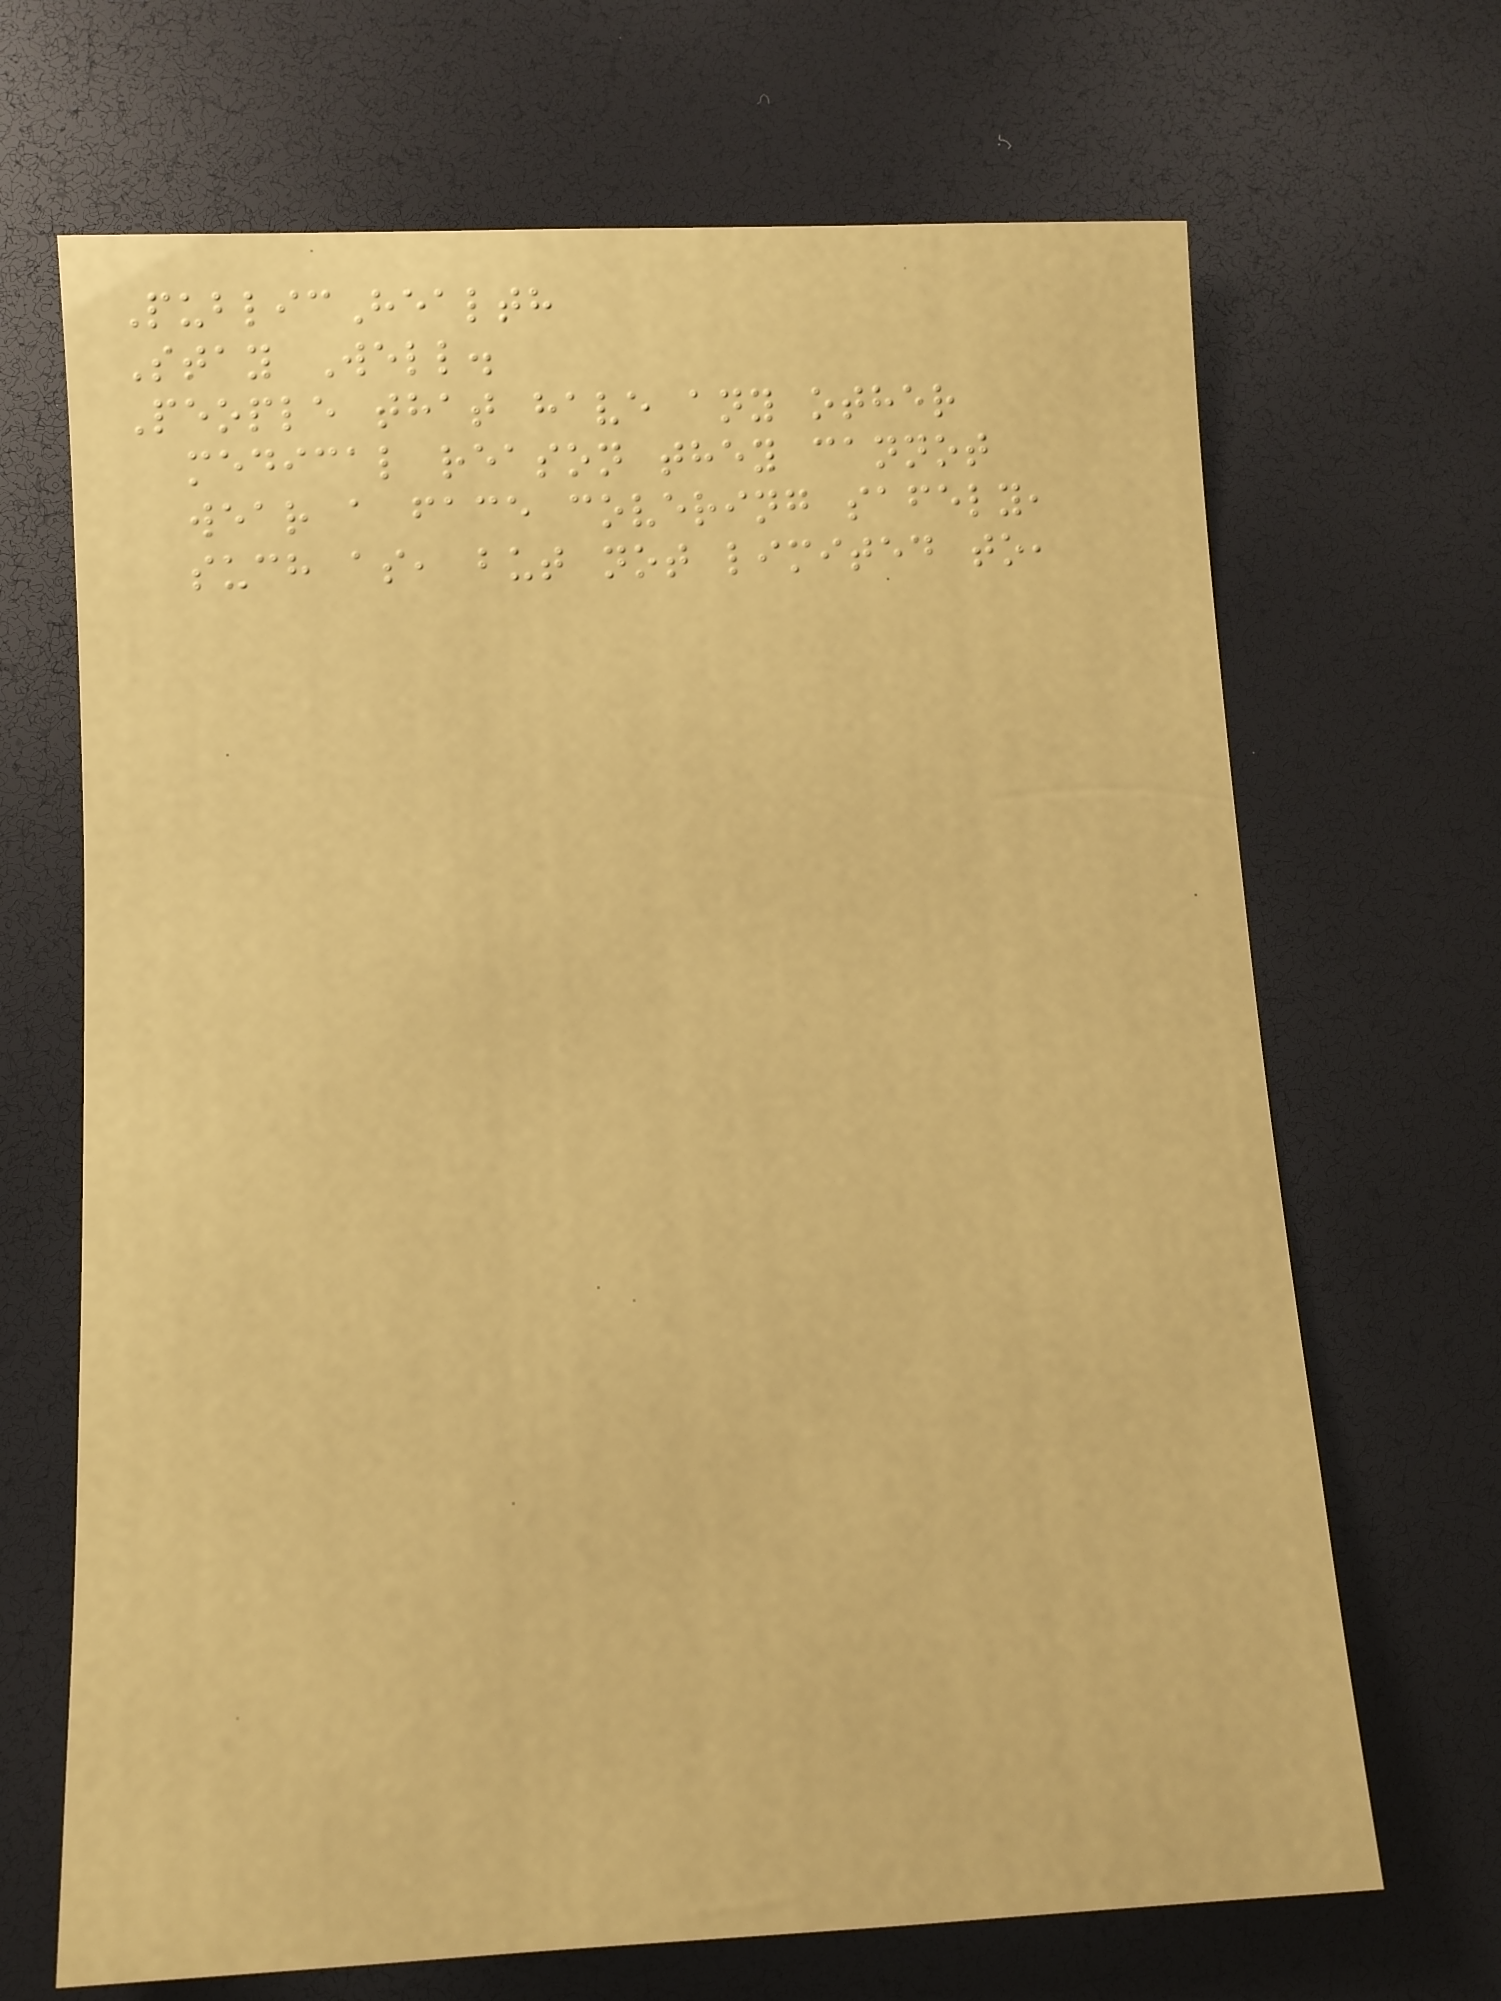PublicHealth
Stay Well.
People that have any other
medical reason they cannot
wear a face covering safely,
such as, but not limited to,
